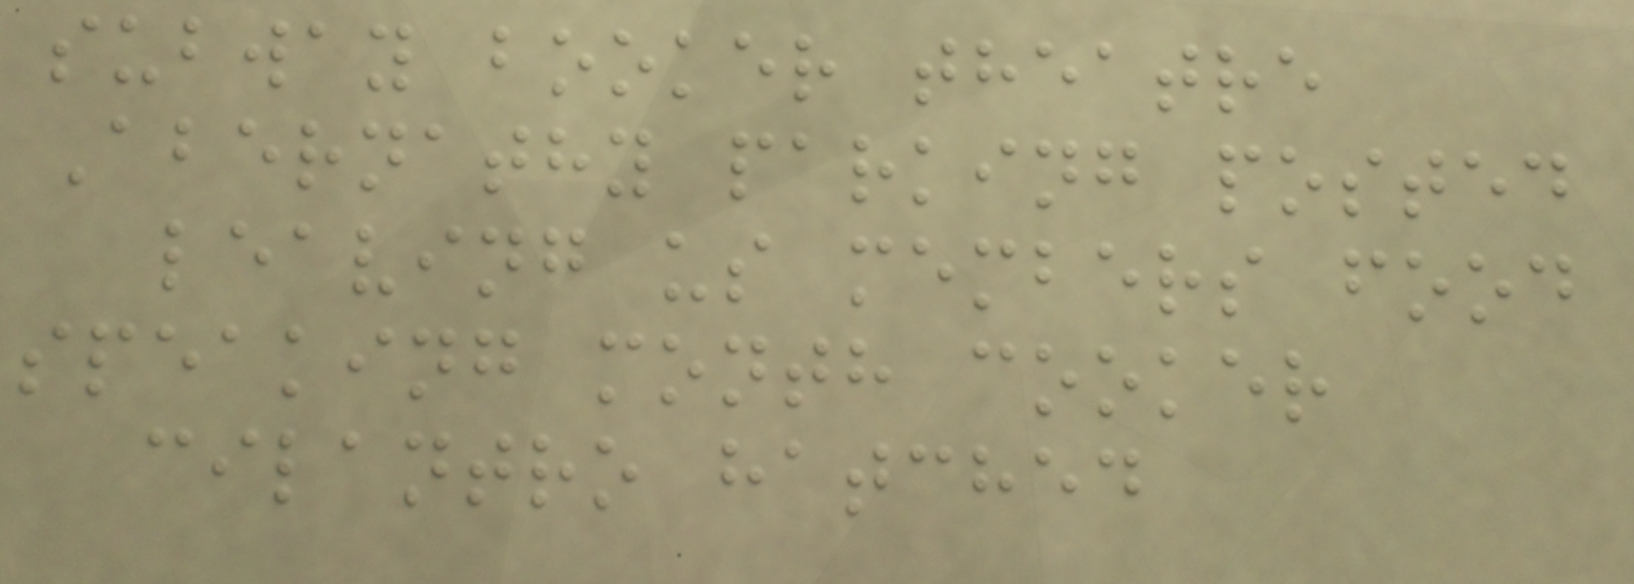subway booker theatre
Abernathy parking posted
leaving us members food
speaking month cooker
cilantro hatched
